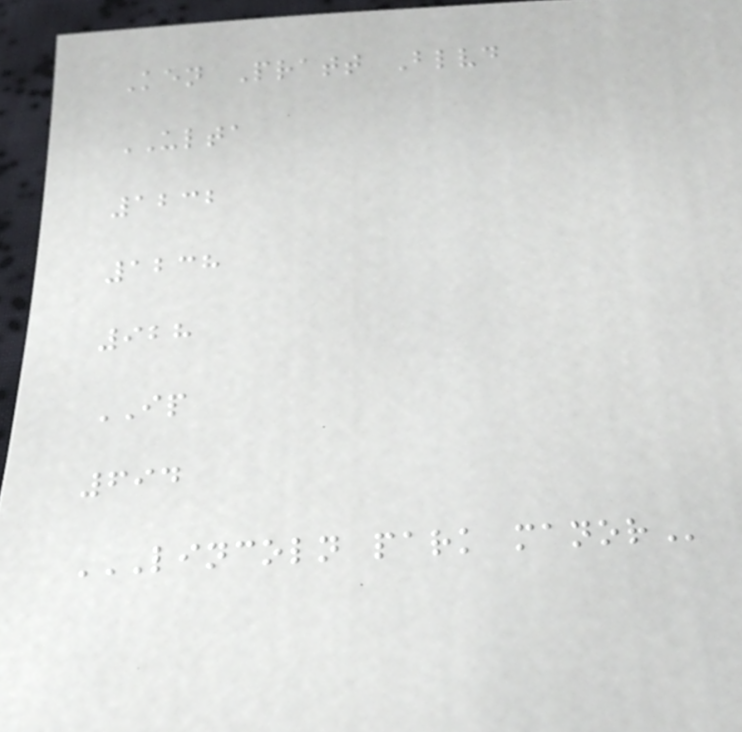Ken Pratt Blvd
ULTA
1232
1238
928
IP
694
LINCOLN PARK MANOR
